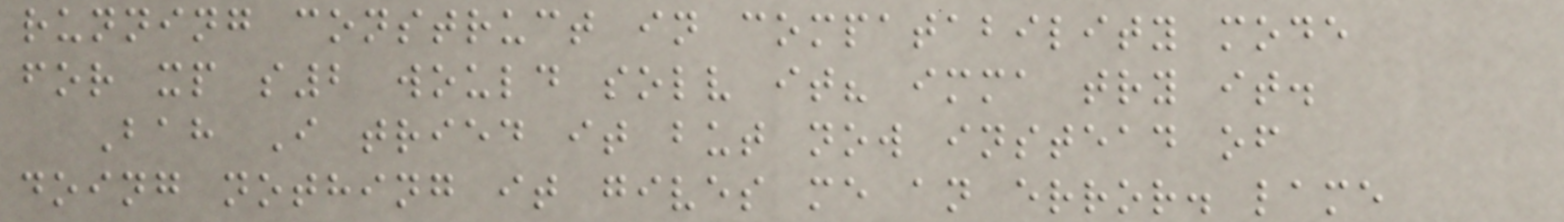running construct in compatability mode
for xp s2 would solv it? imma try it.
Bah I tried it but now instead of
doing nothing it gives me an error. lame
